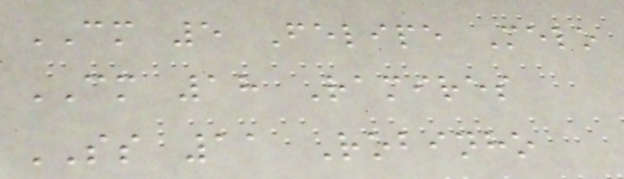CM 5 Felipe Melo
CM 18 Ramires
SS 11 Robinho
